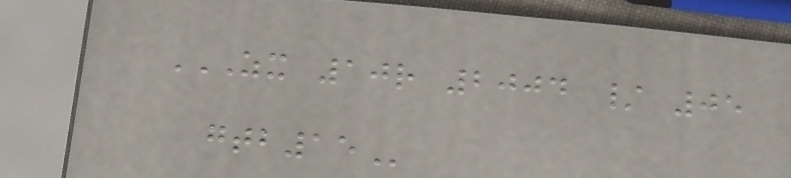ZX 10R 2004 / 05
GTB15
